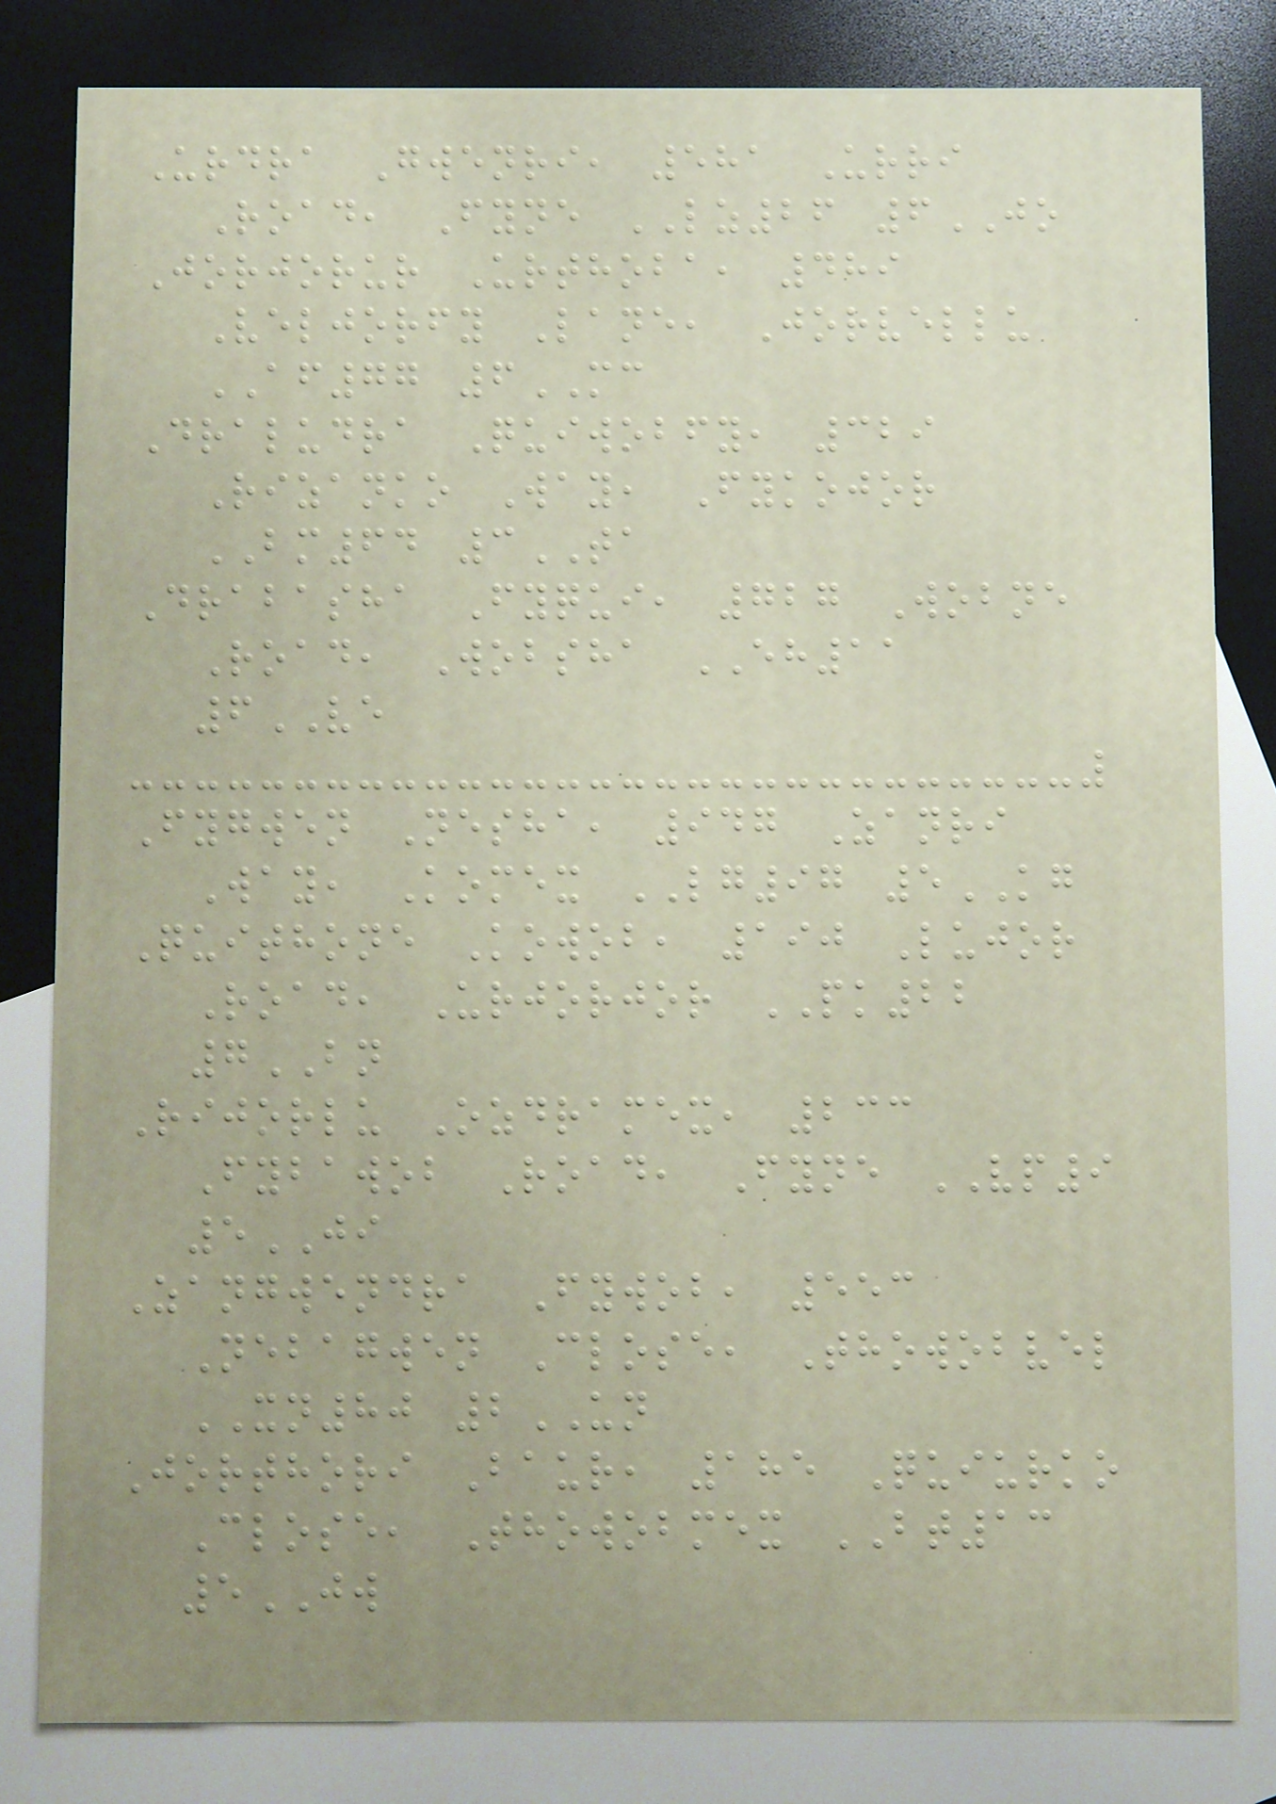Urdra Gwenri, 581 Urri
Road, Fyne LZ26 6JO
Jorjorur Urthoba, 489
Veljorfy Lane, Jorvellu
AF77 6MC
Draludra Quiwobfy, 329
Rizanko Way, Fykojor
BM64 3TA
Drabasha Fyqui, 727 Wobne
Road, Wobsha EH11
6VE
Fygwen Nesha, 947 Zanri
Way, Komex LG97 5KG
Quithone Kowob, 190 Lujor
Road, Urjorjor PK22
7BN
Rijorlu Ozdramex, 233
Fybawob Road, Fyne VP9
5JI
Zangwendra Fywob, 553
Nebagwen Close, Thowobvel
XN80 2UN
Jorthori Baur, 185 Quiurko
Close, Thowobmex BT13
5JW
